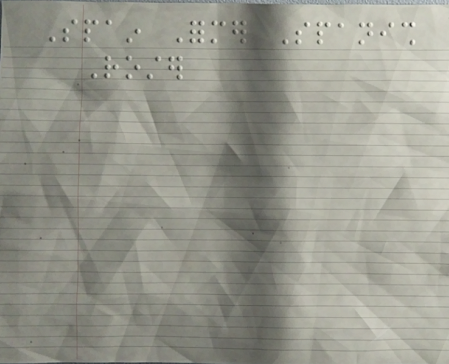Spain Former Spanish
Roster
